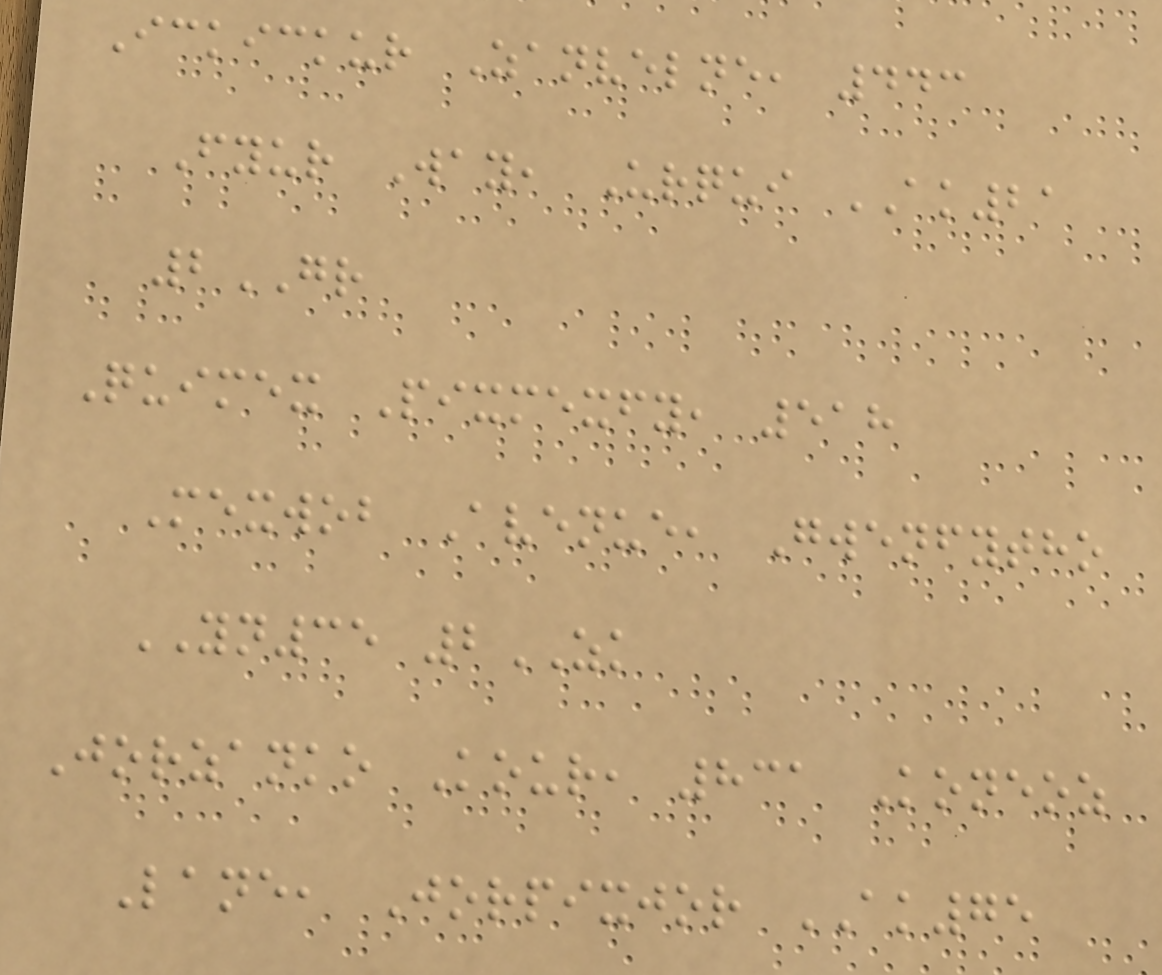Ickickur Zanvelne, 443
Fyur Way, Urqui AK21
2GR
Quimex Pixmexfy, 518
Mexwob Avenue, Gwenfytho
YN35 2ZK
Jorzanko Kour, 831 Koneoz
Lane, Jorpixjor AK75
